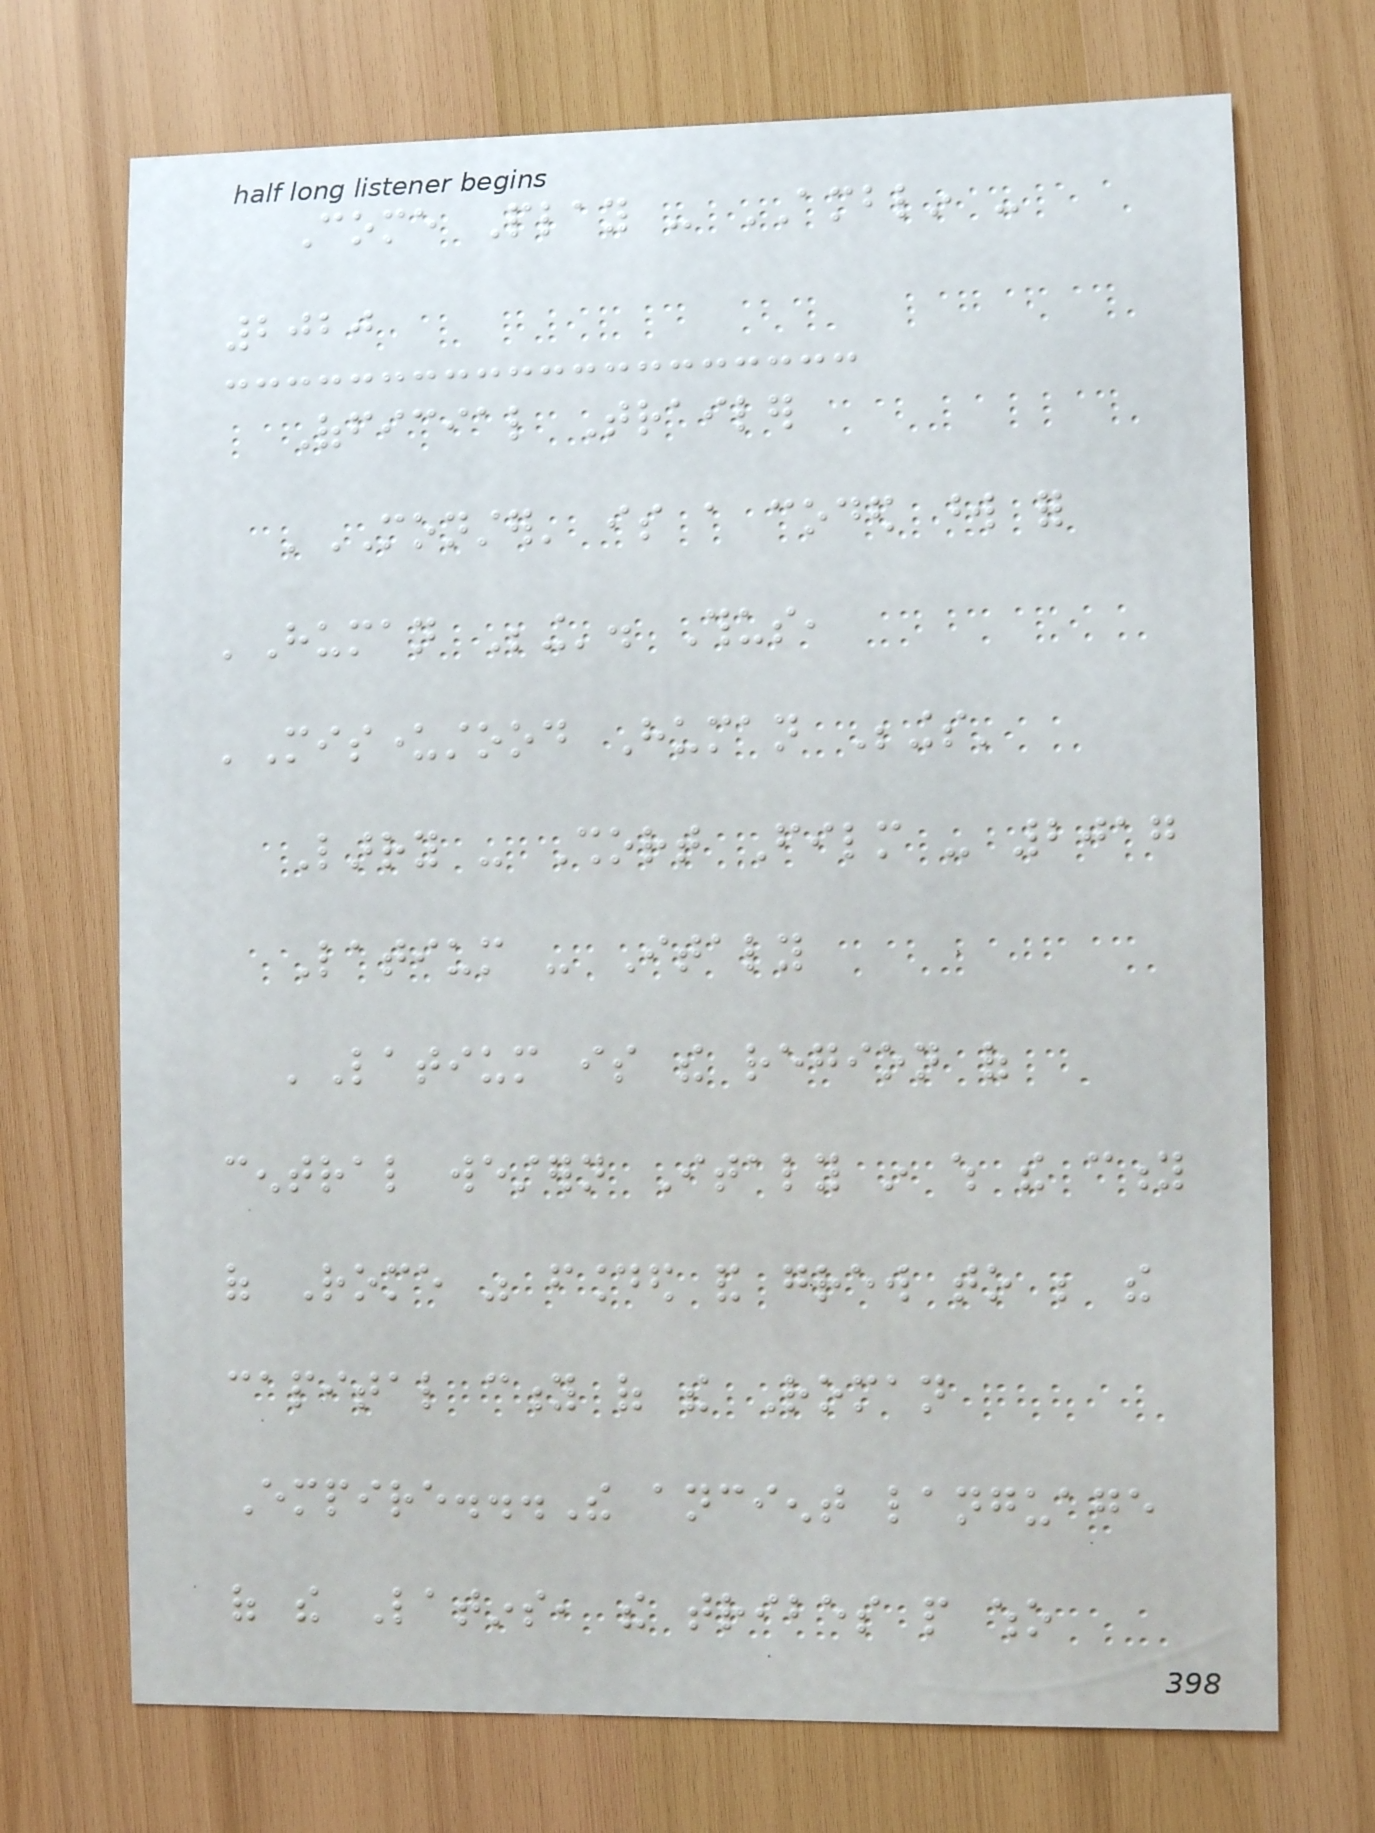Come Play - AMBLIN -
2020
Official Trailer
'MONSTER' is a coded word for
'Human Being'. Thus,
'Misunderstood Human Beings'
Larry - Short Film - 2017
Latium - Italy
'Latium is the region of
central western Italy in which the city
of Rome was founded and grew to be the
capital city of the Roman
Empire...The ancient language
of the Latins, the tribes people who
